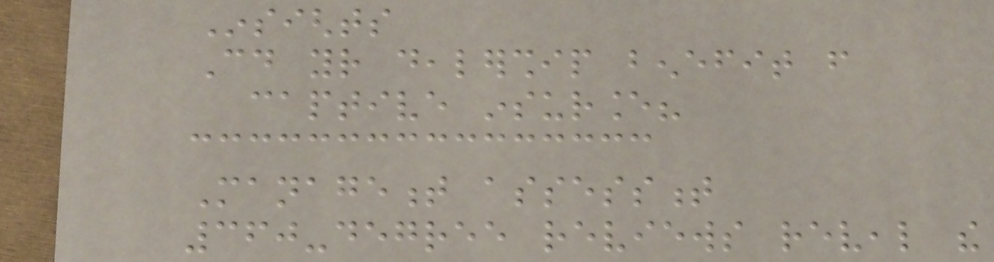Insights
Could your dealership benefit from
captive insurance?
Management assessment
360-degree reviews reveal the
